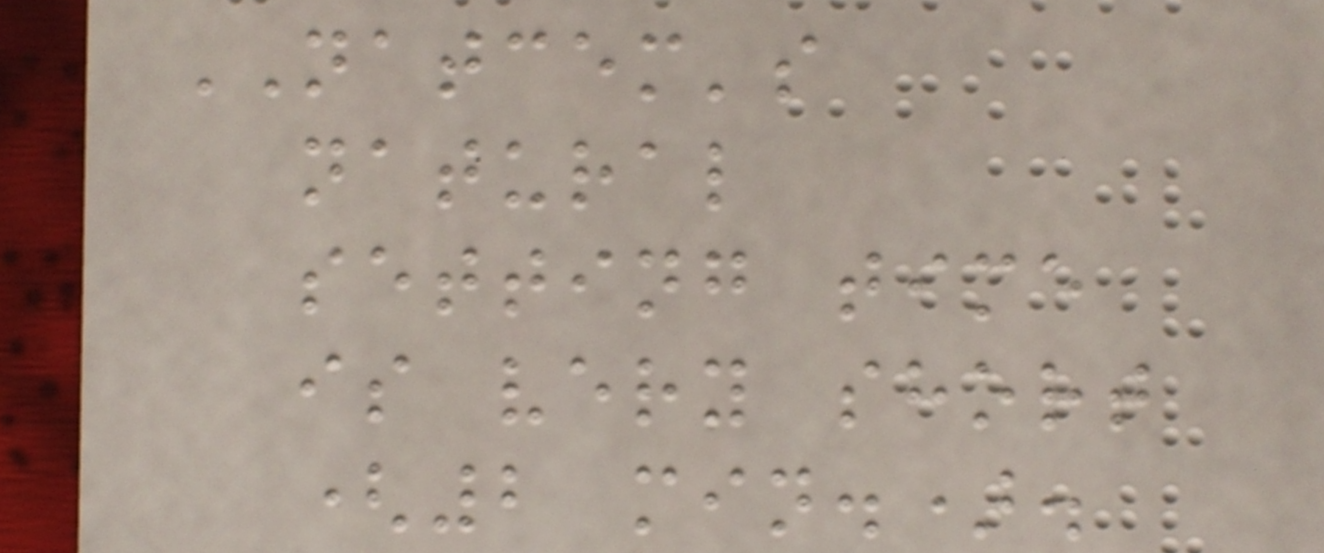NATCEM's
natural
setting time
is very short
(2 min.).
